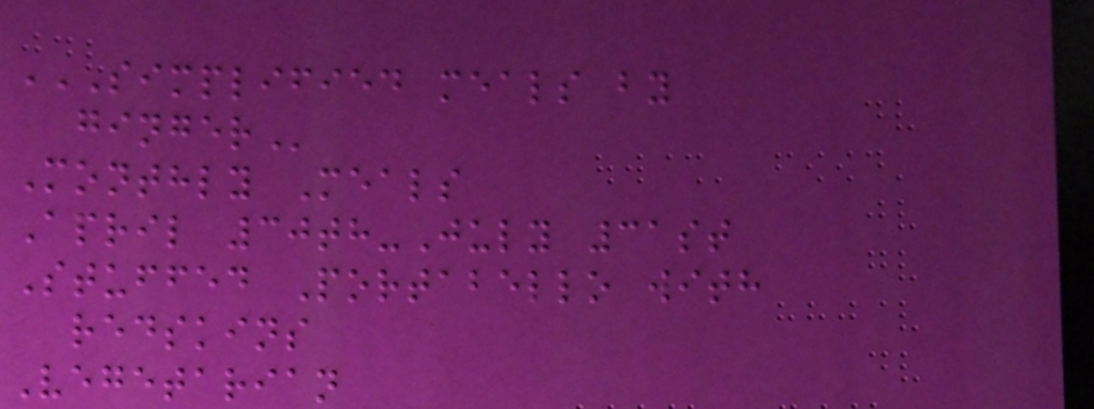SIMPLIFIED MEALS BY
GINGER
Monthly Meals
April 30th-July 31st
Stuffed Portabello with
redskins
Vegetarian
